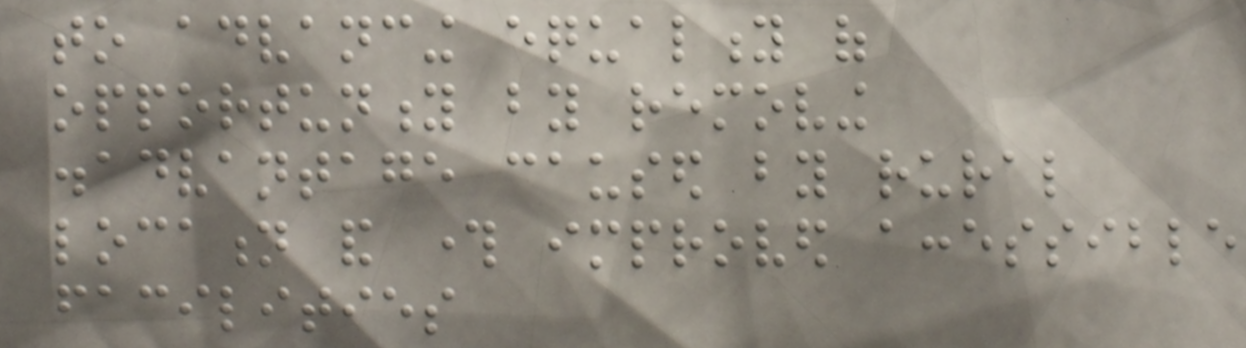to advancing equality of
opportunity by removing
disadvantage caused by rural
location and through improved accessible
facilities
